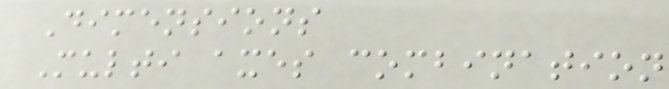Dimensions
Multi axes combination
